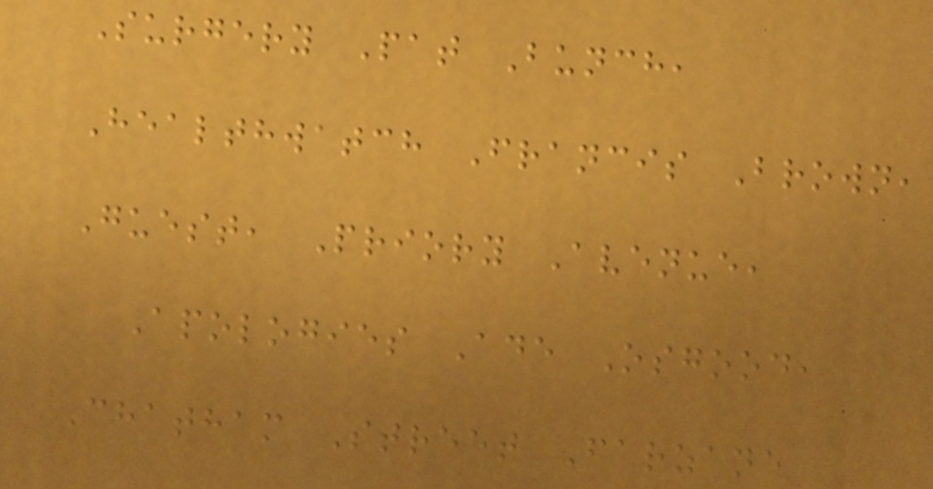Surgery Pat Bunch,
Healthwatch Francis Brown,
Guest, Priory Avenue,
Apologies Ade Osgood,
Chatham Street Farzane
